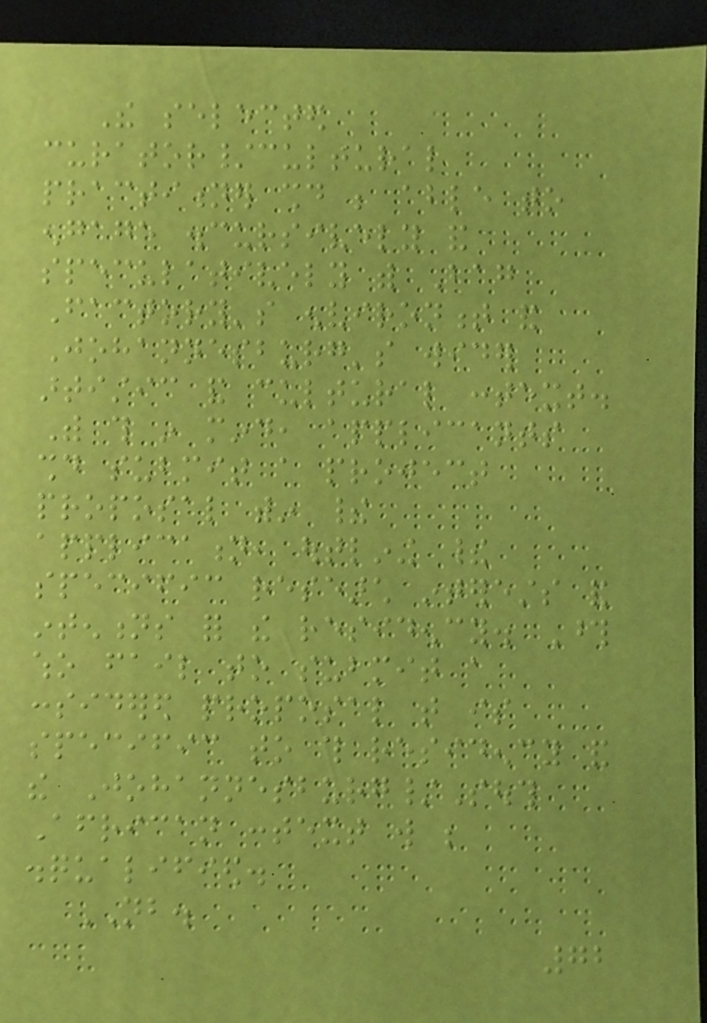The selected
curator/cultural
practitioner should be able to
engage discursively and
speculatively with Bag
Factory's environment and
Johannesburg's wider
artistic and cultural context.
With this in mind, applicants
should submit a project
proposal within their
application, outlining their
specific research interests and
intentions for the residency. Those
who fail to submit a
considered proposal that is
specific to this residency and
the Johannesburg/South
African context will be
disqualified.
NB.
72
